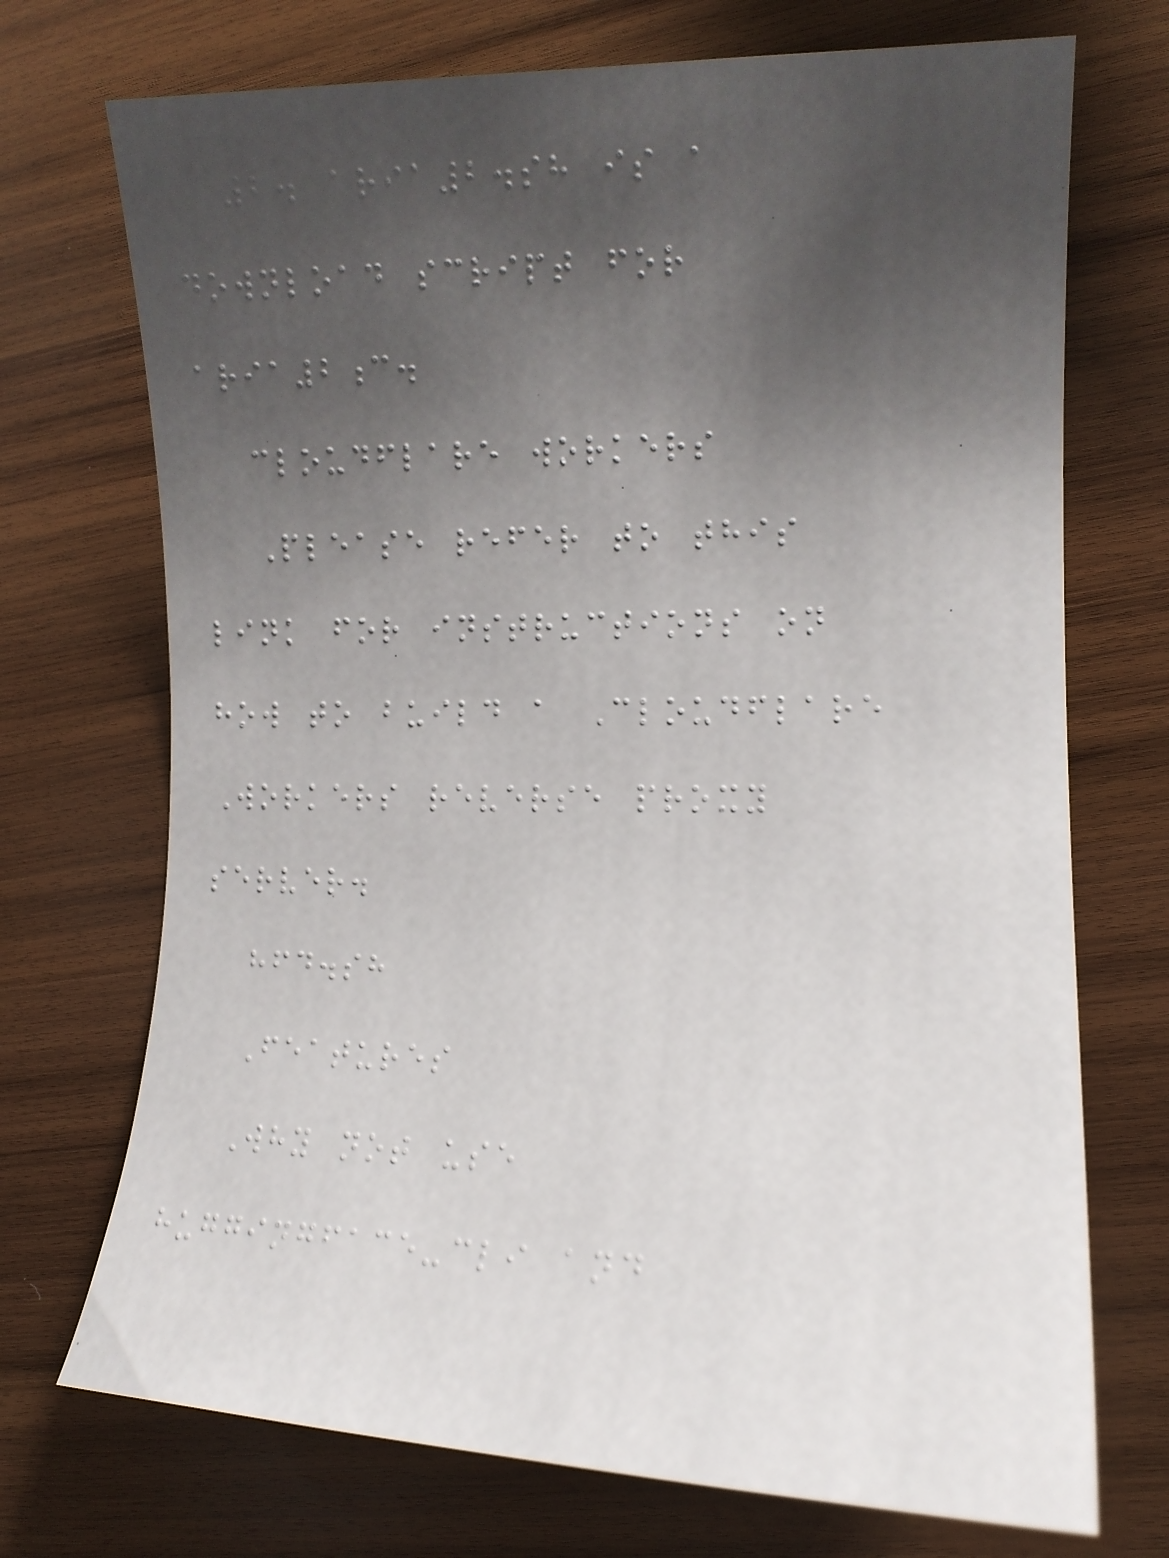2. aria2.sh is a
download script for
aria2c.
cloudflare workers
Please refer to this
link for instructions on
how to build a Cloudflare
Workers reverse proxy
server.
hfd.sh
Features
Why not use
huggingface-cli and
